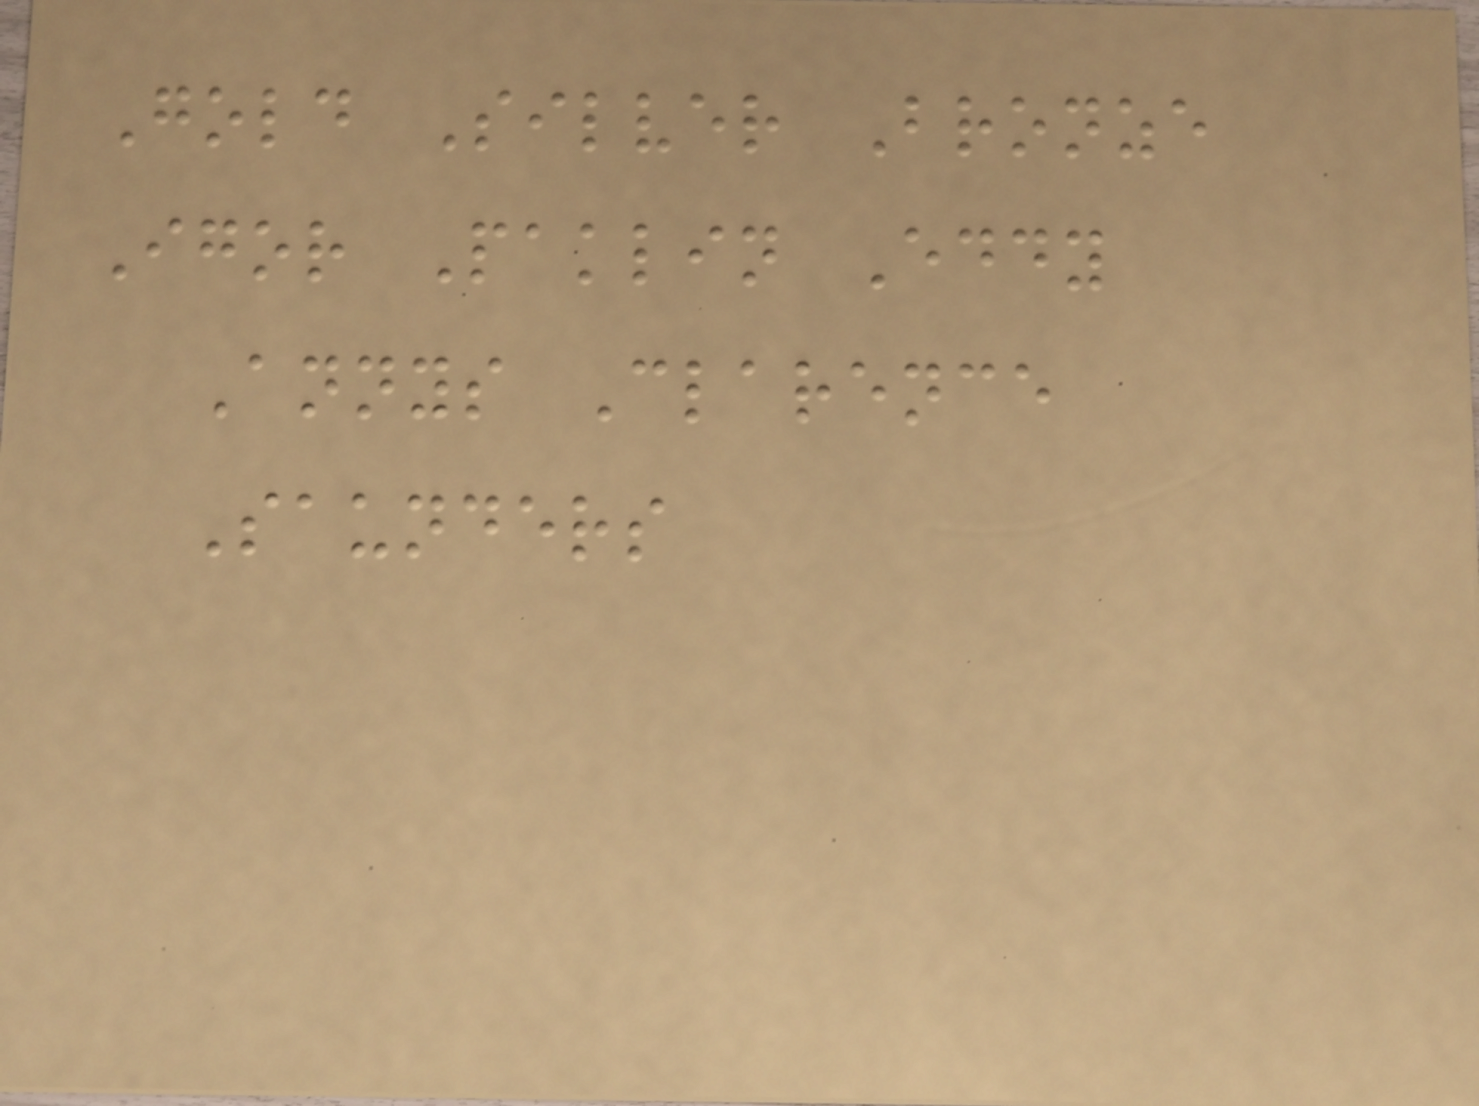Gold Silver Bronze
Igor Paklin Eddy
Annys Clarence
Saunders
